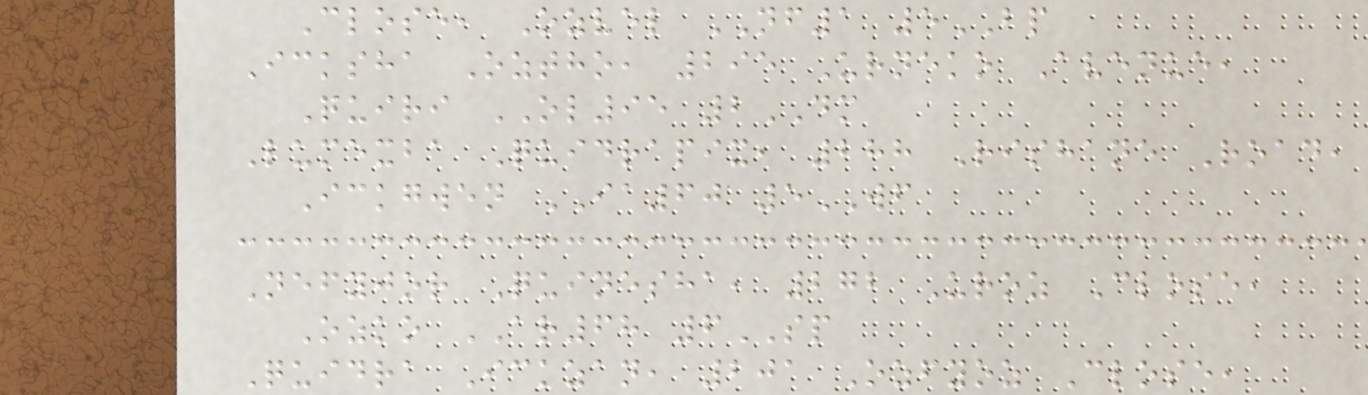Close, Ozvel NF1 5BP
Icksha Oztho, 295 Urneko Avenue,
Quiri OL95 2DM
Lumexba Quidrapix, 288 Rishane Road,
Ickgwen IA60 5WF
Nefyjor Quinesha, 272 Uroz Close,
Ozko AR68 6SP
Quidra Ickzan, 201 Ozfyoz Close,
